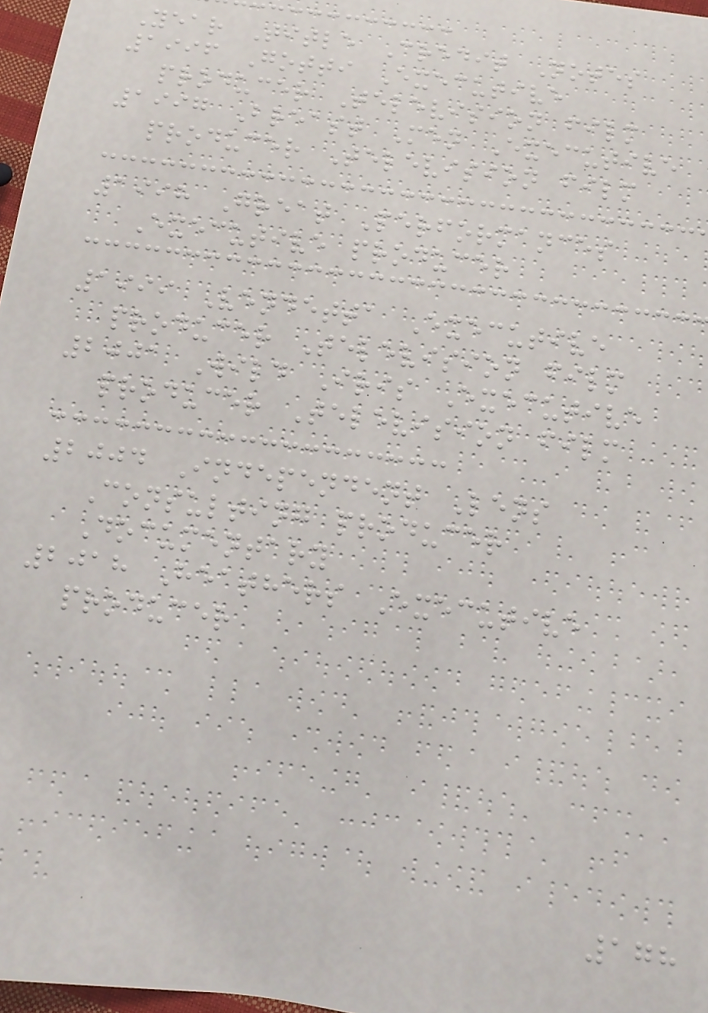Year Title Credit Notes
1996 Gotti Executive
producer Television film
1997 Breast Men Executive
producer Television film
1998 Great Performances
Executive producer
1999 Vendetta Executive
producer Television film
2001 Wild Iris Executive
producer Television film
2004 Independent Lens
Consulting producer
Documentary
2018 Heathers Executive
producer
178
